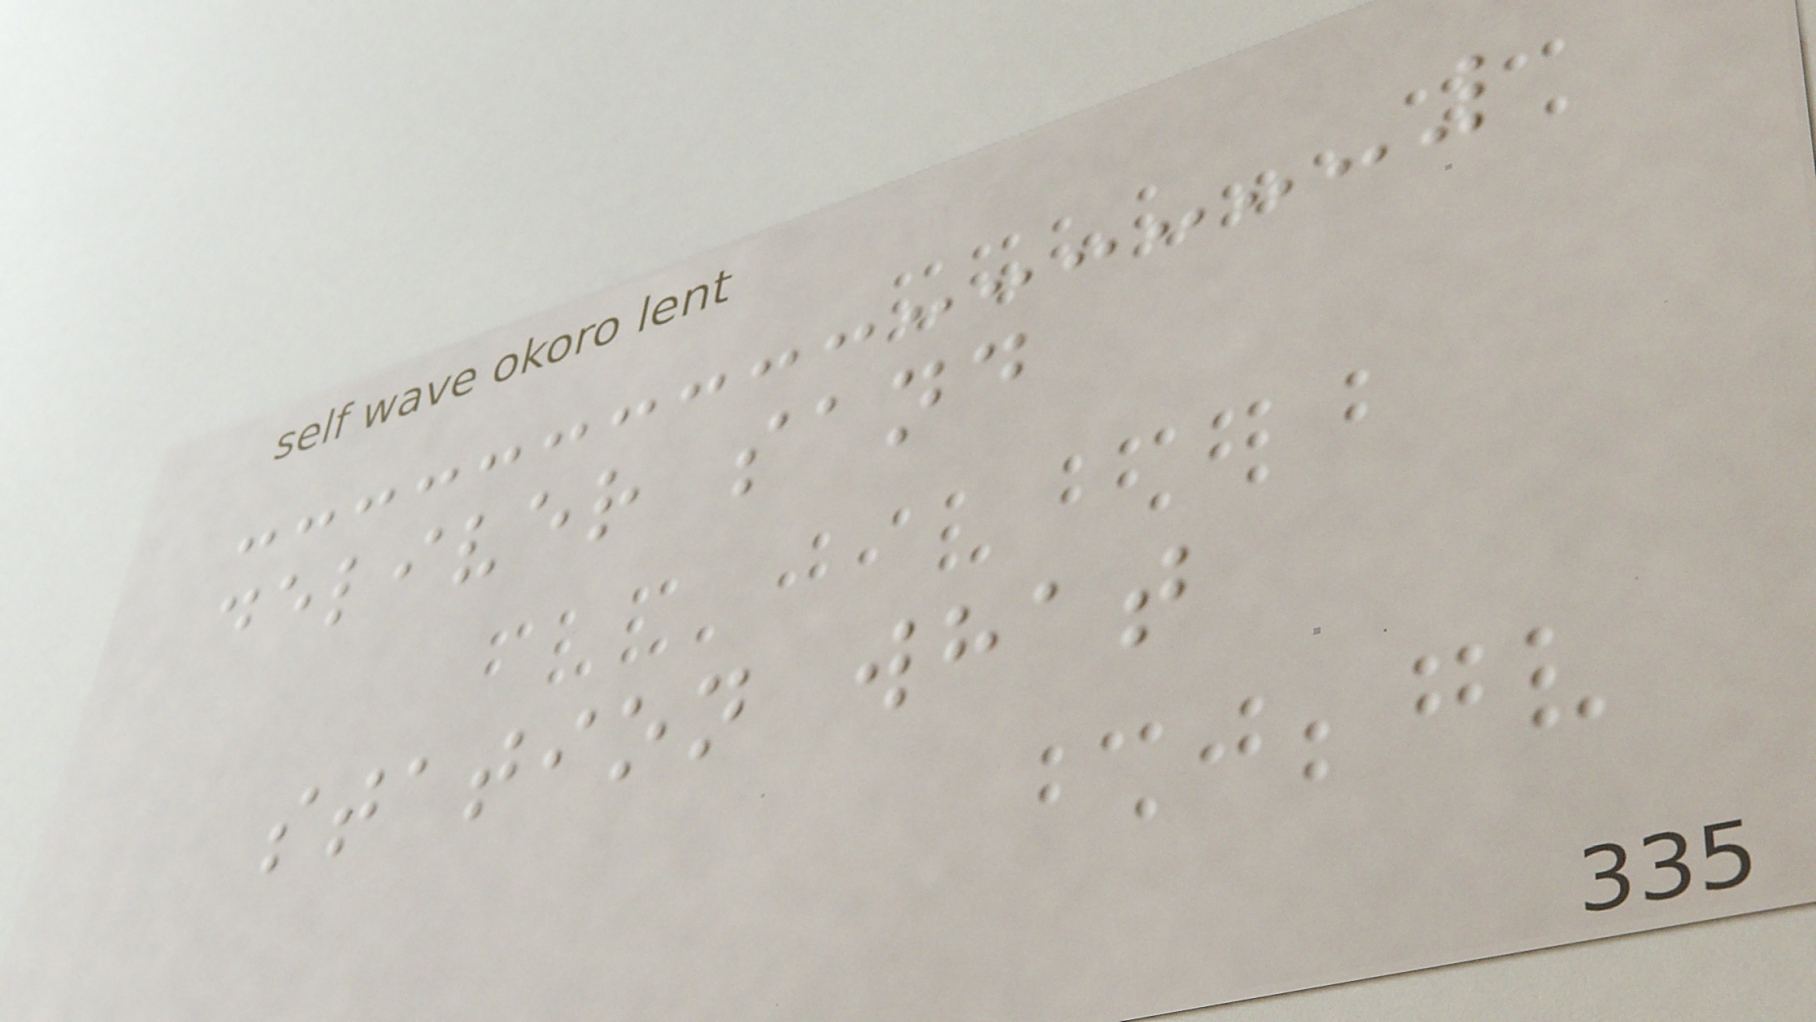deliver sand
station what
